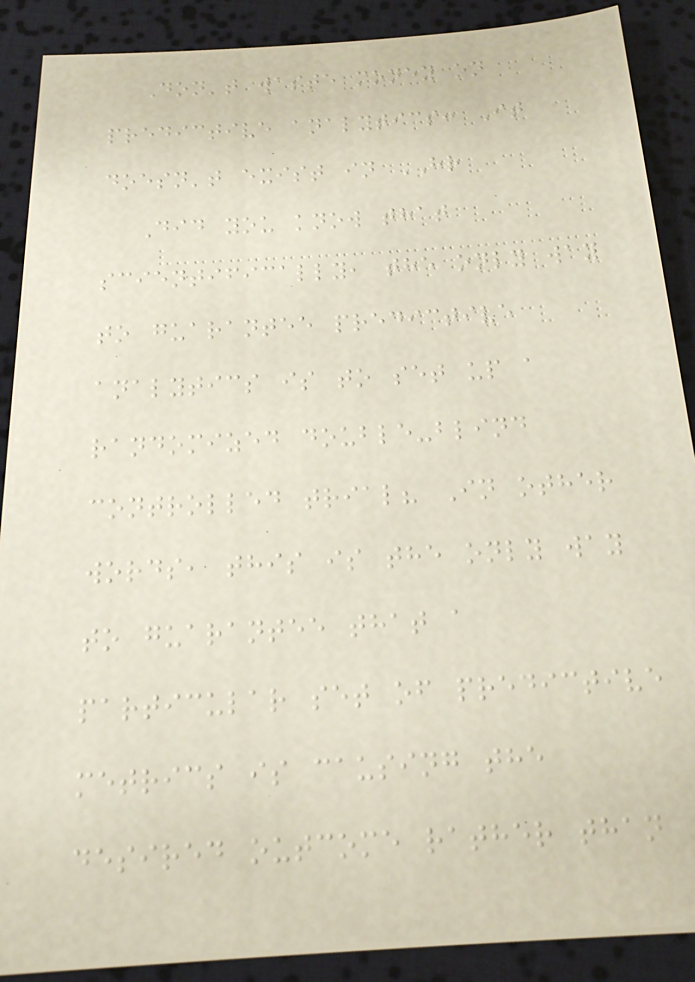Don't waste money on
predictive analytics: It
doesn't exist in HR
Did you know that
scientifically, the only way
to guarantee predictive
analytics is to set up a
randomized double-blind
controlled trial? In other
words, this is the only way
to guarantee that a
particular set of predictive
metrics is causing the
desired outcome rather than
